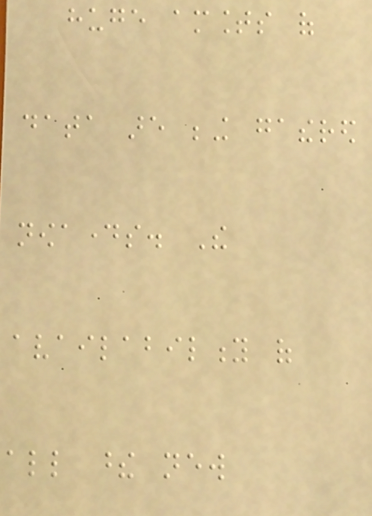huge amounts of
data are being gathered
nowadays. The
availability of
all these new
